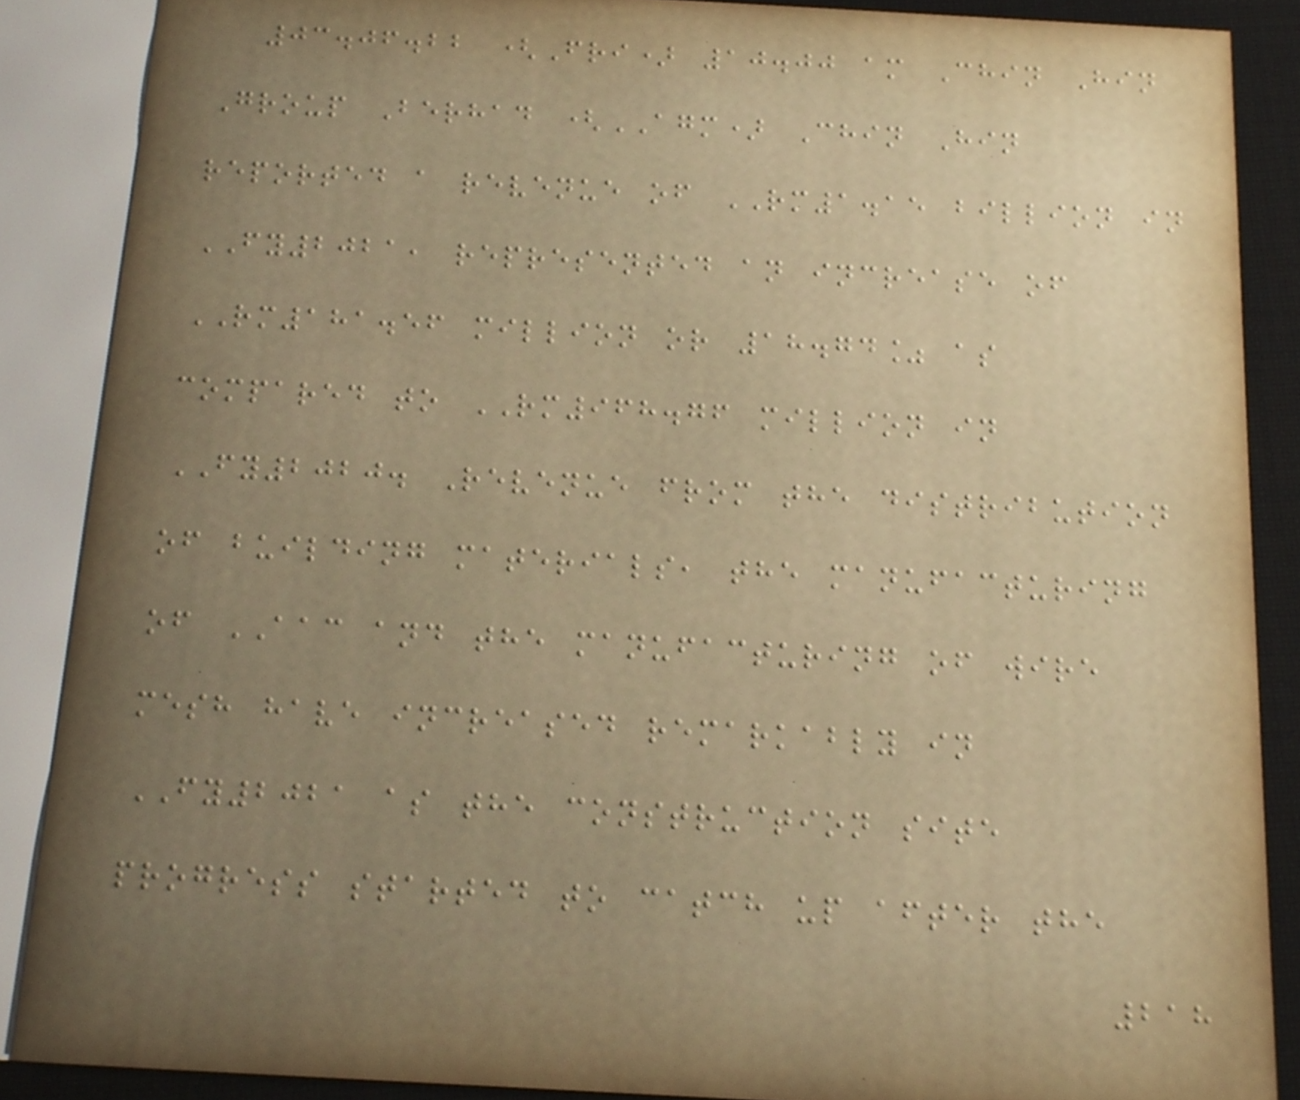03.06.22 (Fri) 10.00 am Chin Hin
Group Berhad (AGM) Chin Hin
reported a revenue of RM1.15 billion in
FY2021, represented an increase of
RM181.56 million or 18.74% as
compared to RM968.76 million in
FY2020. Revenue from the distribution
of building materials, the manufacturing
of AAC and the manufacturing of wire
mesh have increased remarkably in
FY2021 as the construction site
progress started to catch up after the
218
